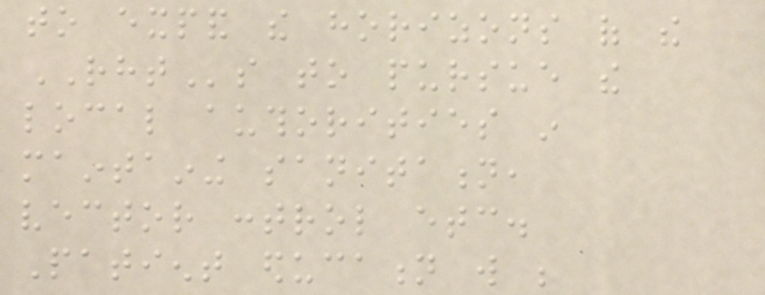to expand the horizons of the
RHTs to pursue the
local authorities in
maintaining sanitation,
vector control etc.
Patient education will be
